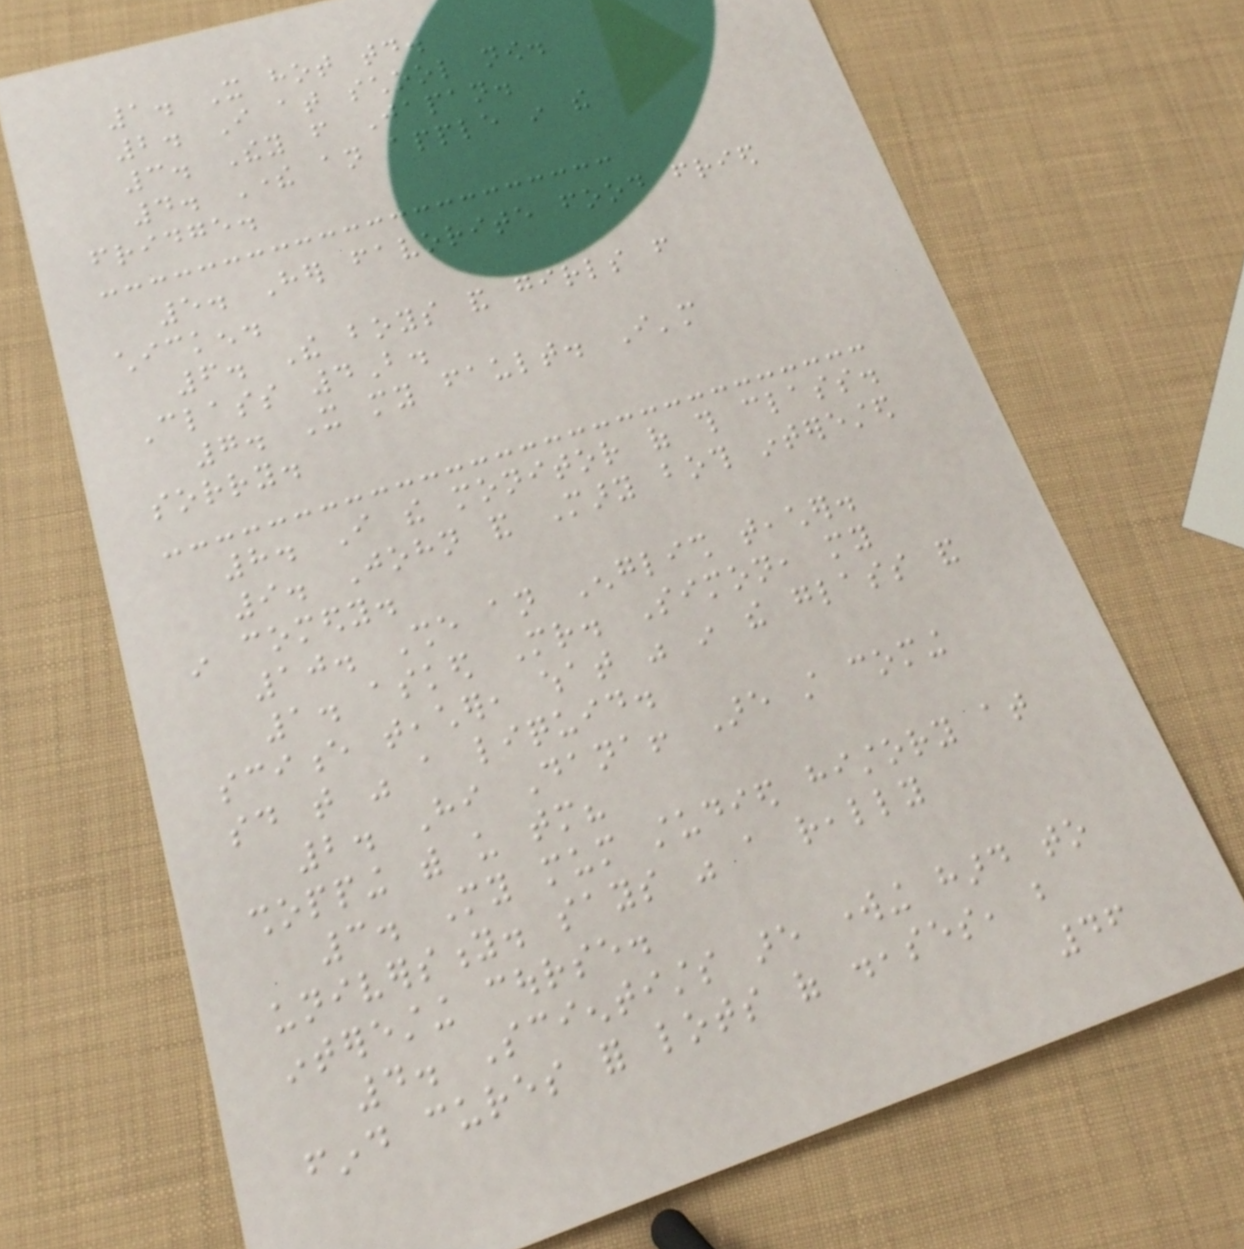1. It hot today.
2. I at school now.
3. They from Japan.
4. There an apple in the
fridge.
5. Her favorite food fried
chicken.
6. The boys and girls from
Class 4B.
7. It my fault. I'm
sorry.
8. I the monitor of this class.
9. John and Mary both interested
in comedy.
10. She an English teacher.
1. asked Mr. Simon, my
science teacher, what was in the glass and
said that was a liquid.
2. Hi Dana! Are still coming
shopping with us tomorrow?
3. My mum studied history at
university. says was a really
interesting course.
4. Scientists are working hard to
find cures for lots of diseases, but
46
